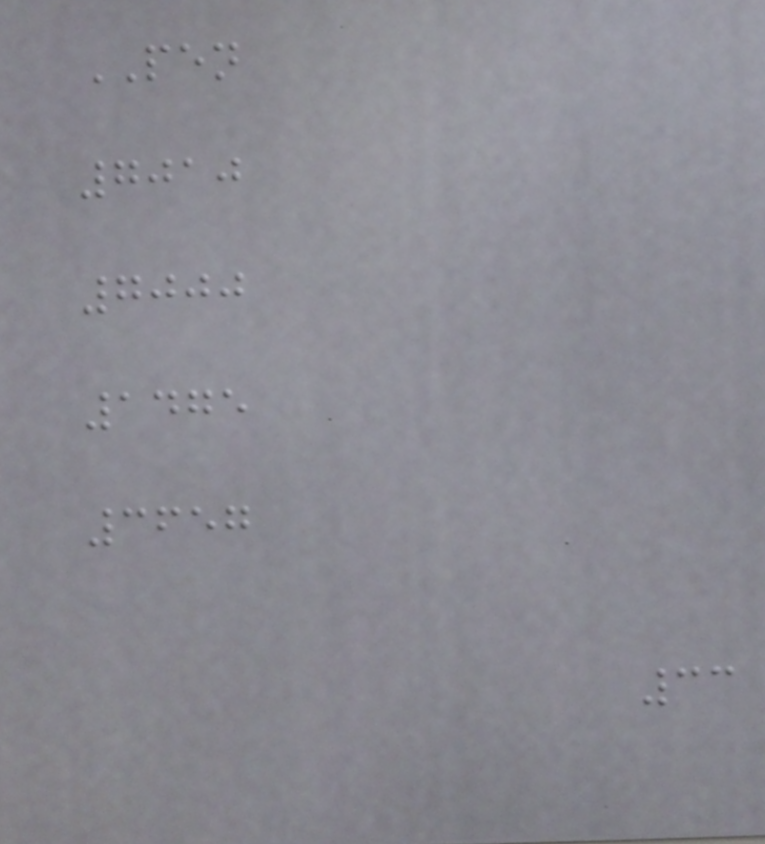PEN
7010
7000
1475
3657
33
